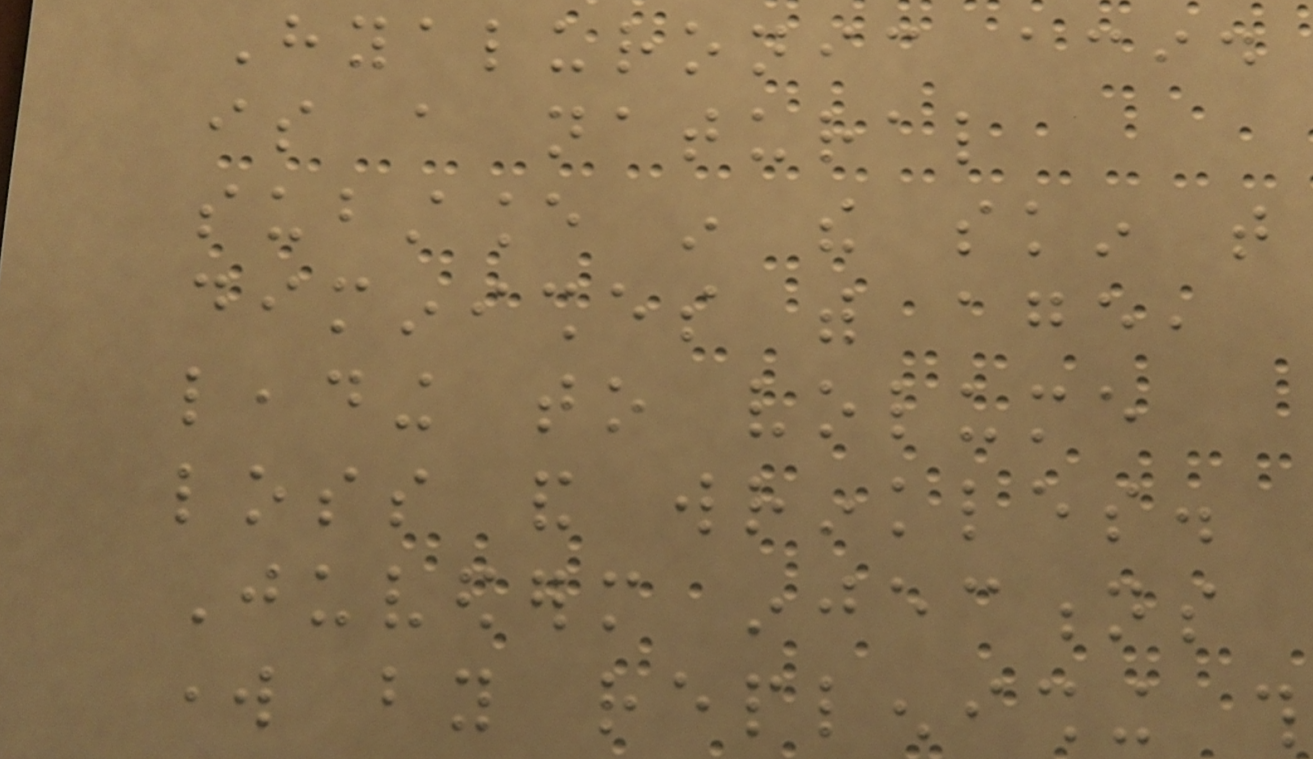Hyaluronic acid
is a natural
substance in the skin that
diminishes with age,
leading to volume
loss and wrinkles.
Juvederm injections
work by replenishing this
